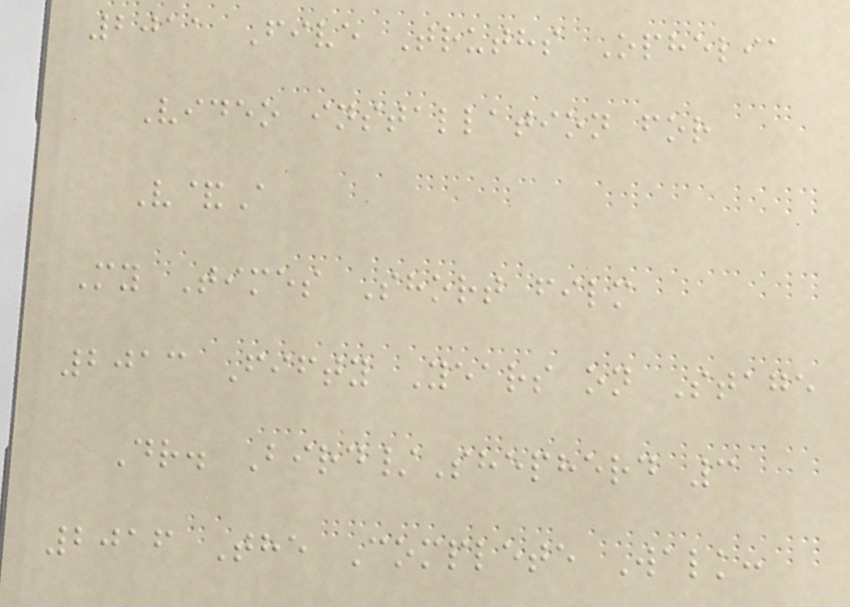2011 Five Truths Ophelia
Video installation for
V&A
My Times Short film
2013 Fifty Years on Stage
Dr. Bird/Shepherd 3
2016 The Complete Walk:
